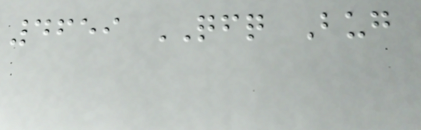4659 QFQ Bug
